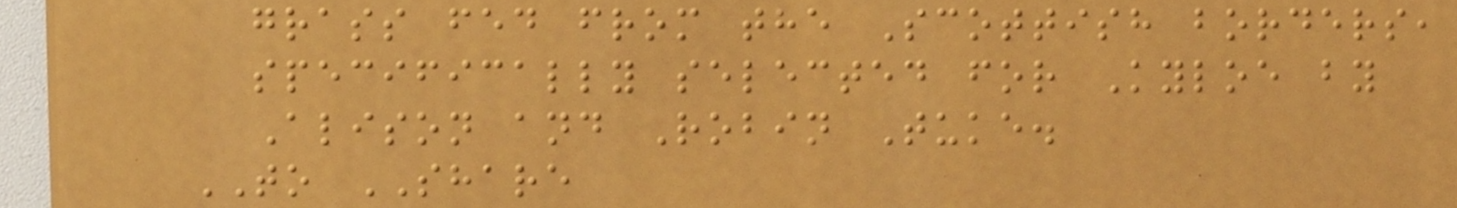grass fed from the Scottish borders,
specifically selected for Kyloe by
Alison and Robin Tuke.
TO SHARE
